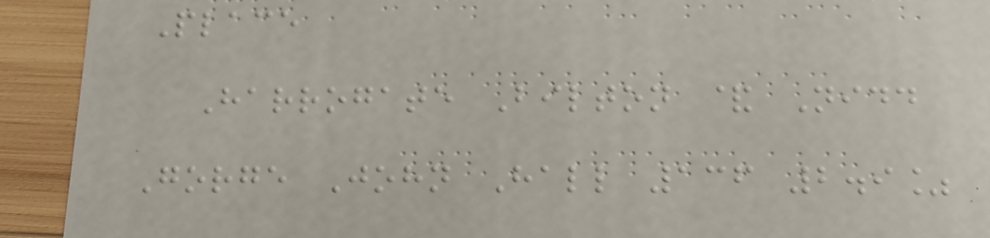Place
Harrogate Bilton & Nidd
Gorge John Hall 136 2.9%
